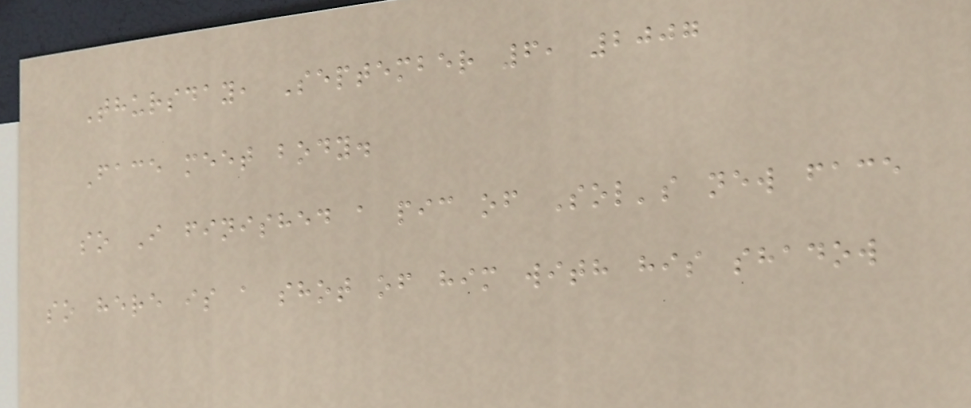Thursday, September 6, 2007
Face meet body.
so I finished a pic of Sol's new face
so here is a shot of him with his shadow
